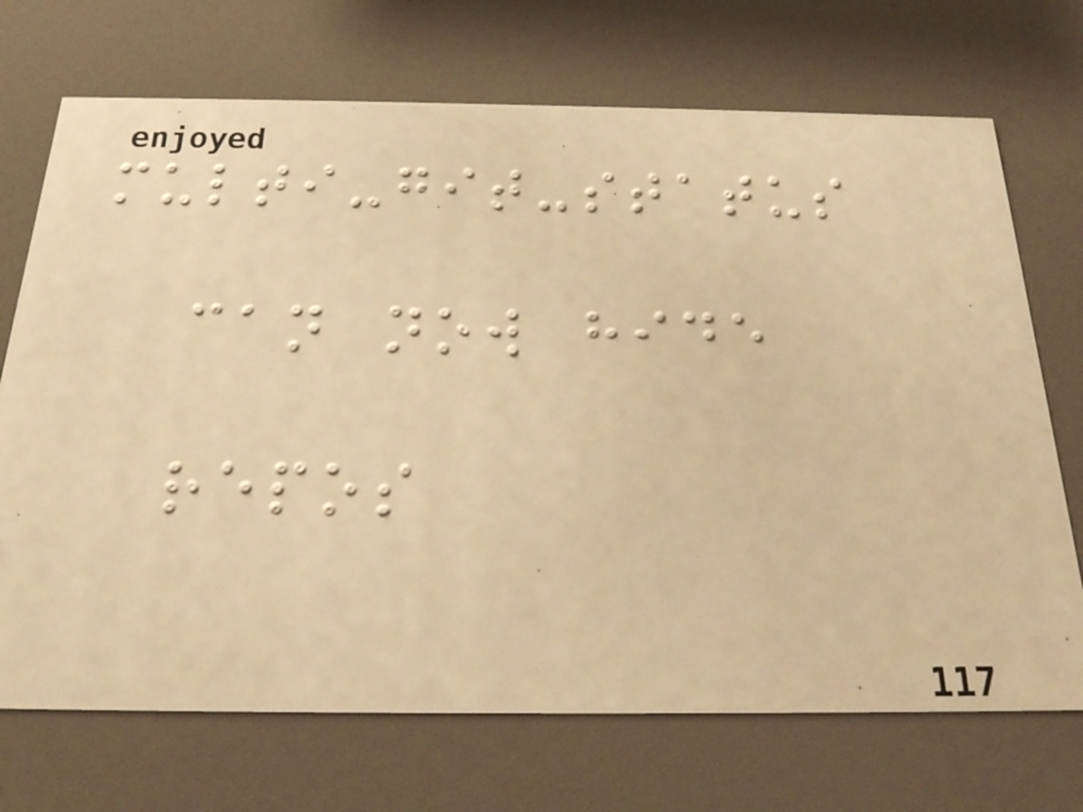multi-git-status
can now hide
repos
